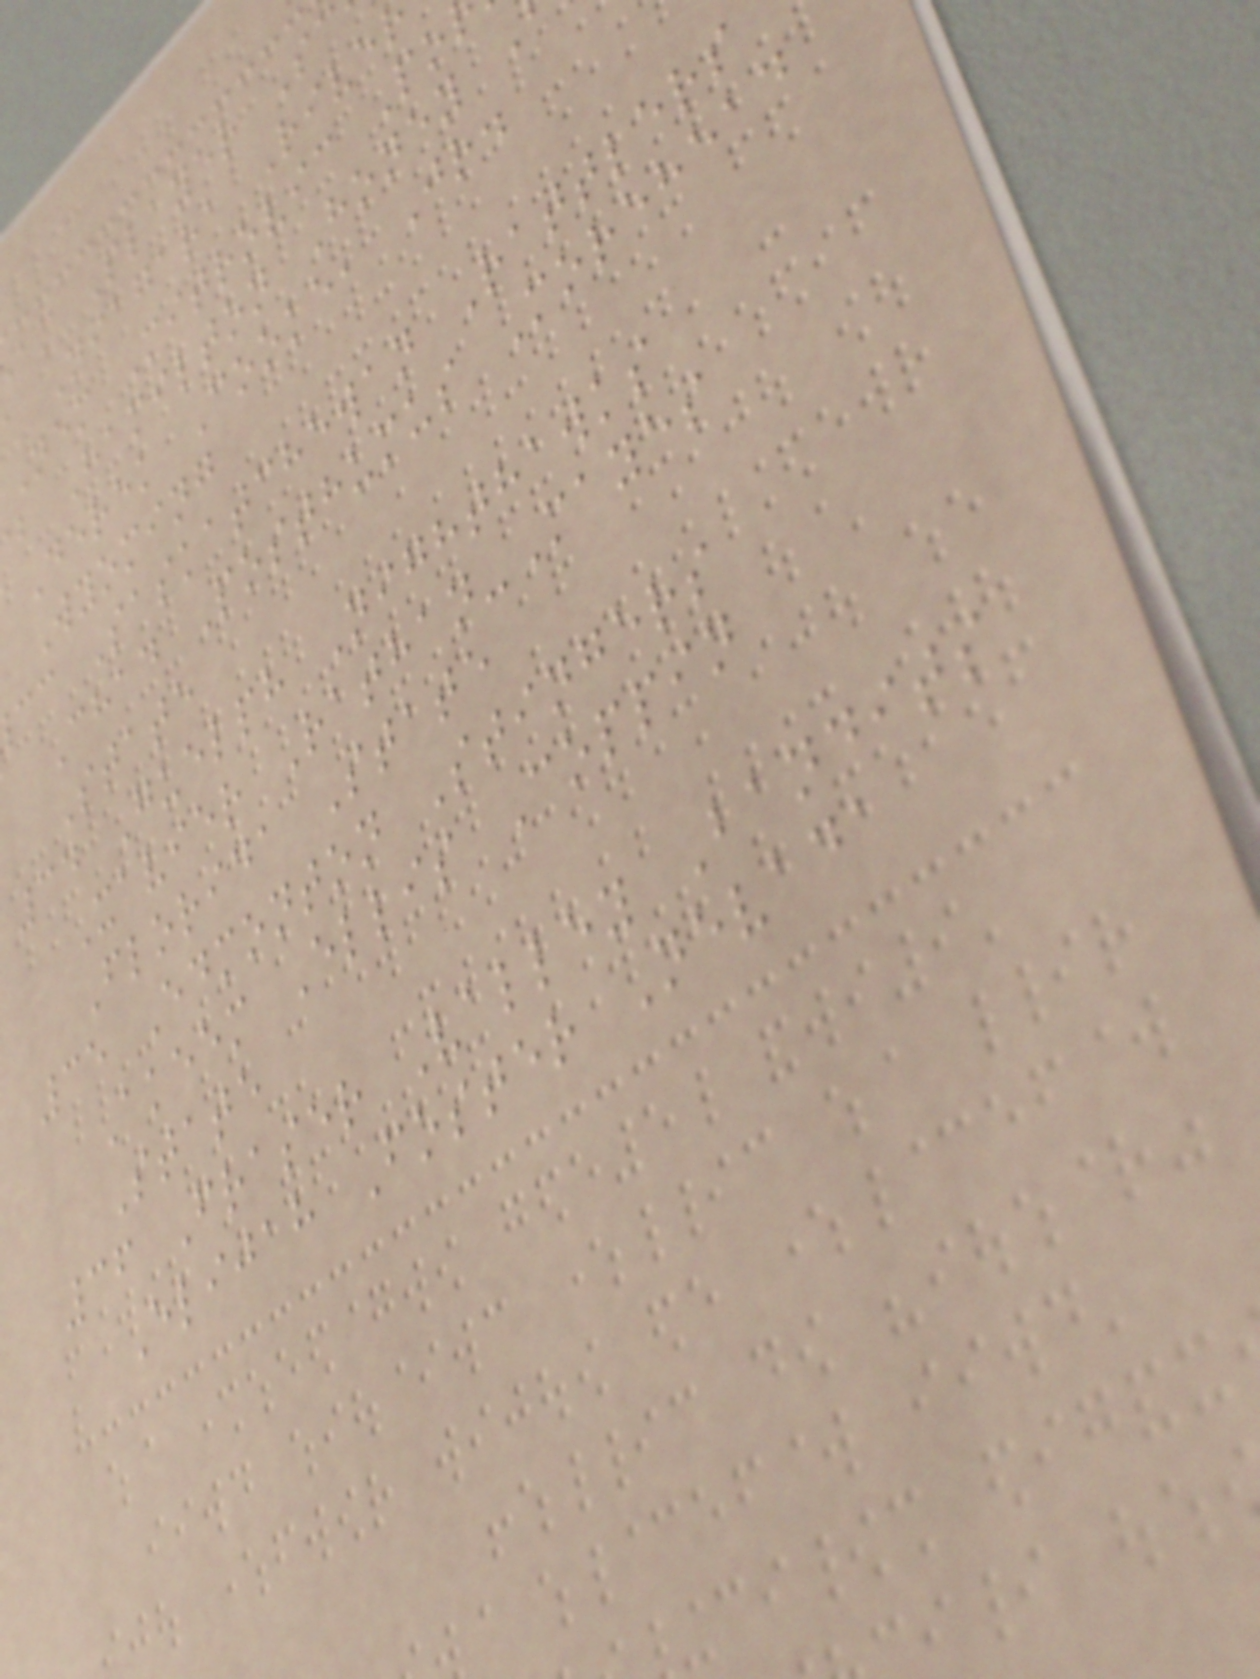am Player Sc
a Niagara Rive
Nem Mitrovic Po
b Hamilton Honey
Derek Cooke, Jr.
Wyoming
cc Saskatchewan Rattlers
Chad Posthumus Morehead
State
34 Guelph Nighthawks
Xavier Rathan-Mayes
Florida State
35 Edmonton Stingers
Akeem Ellis Coppin
State
36 Fraser Valley Bandits
Elijah Foster Nevada
